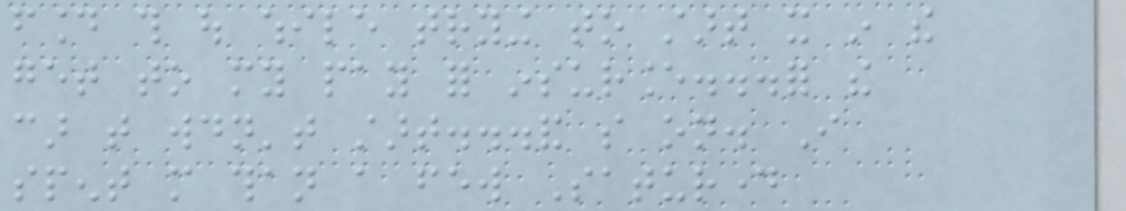found this out while trying to start it in the
get to my pay for insurance...for the
car that wouldn't start...and so on. I
spent more than a few Saturday
